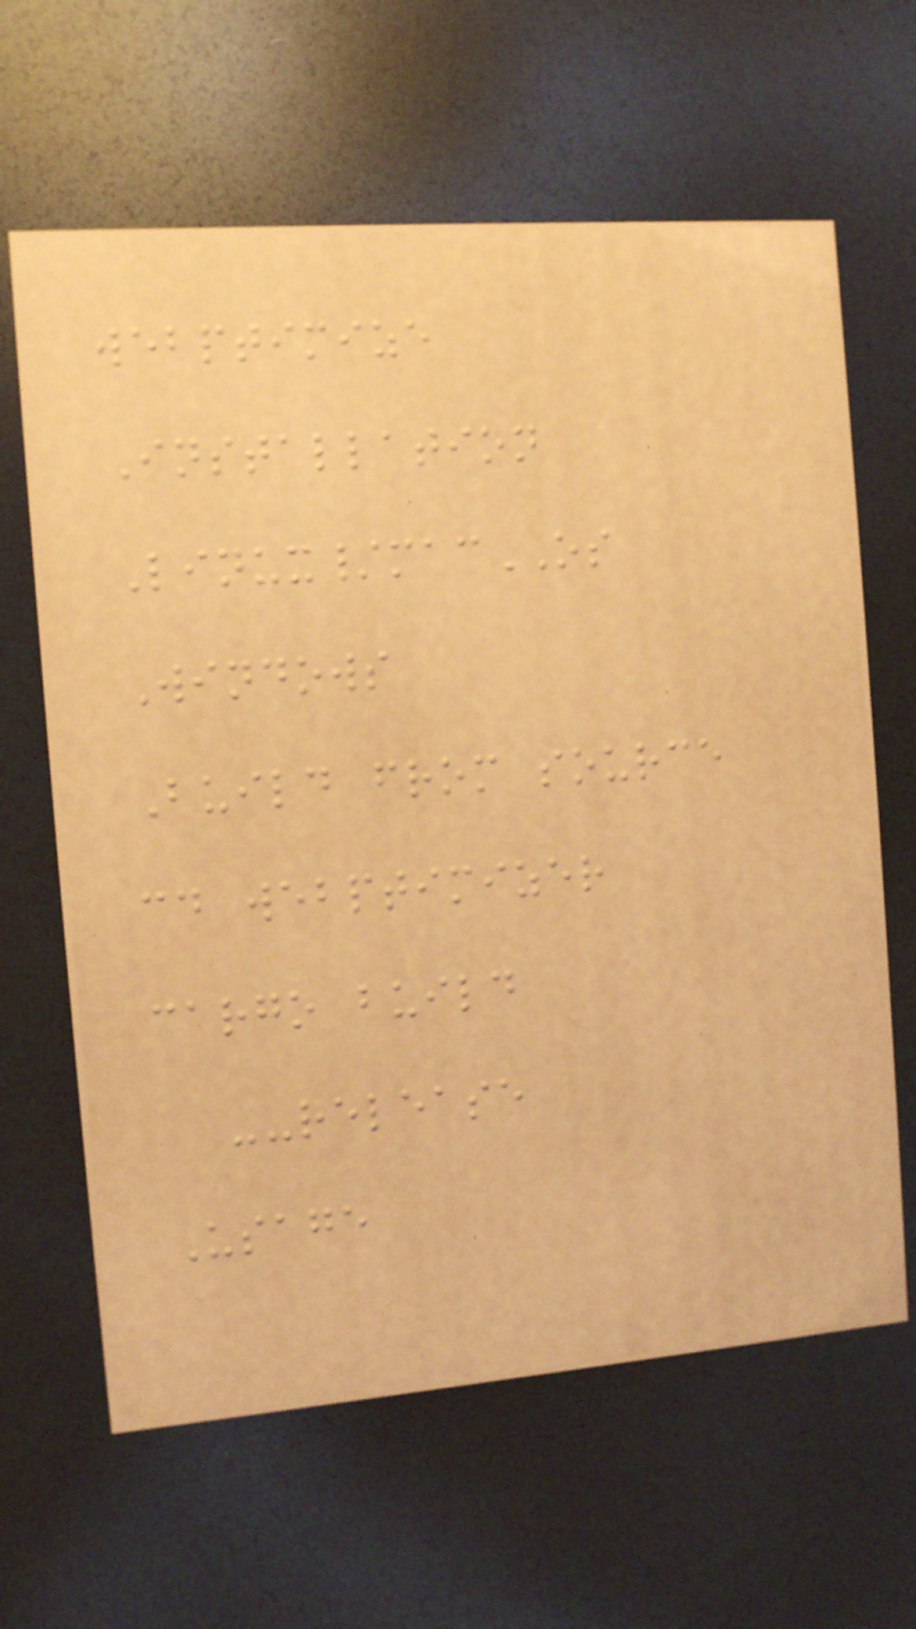webptimize
Installation
Linux/macOS
Windows
Build from source
cd webptimizer
cargo build
--release
Usage
